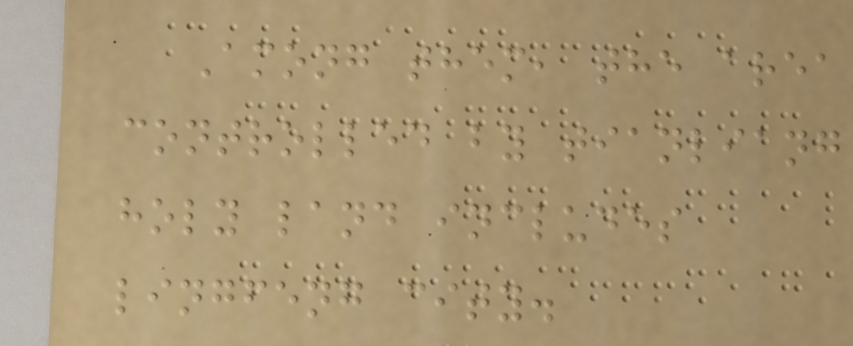Among them, the area
controlled by tianliang
holy land includes
lingfeng city.
